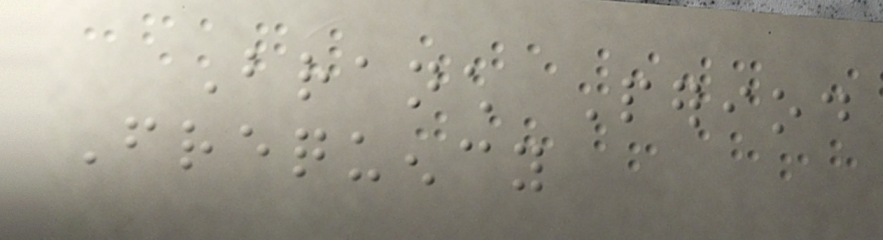Branch Period
Frequency
